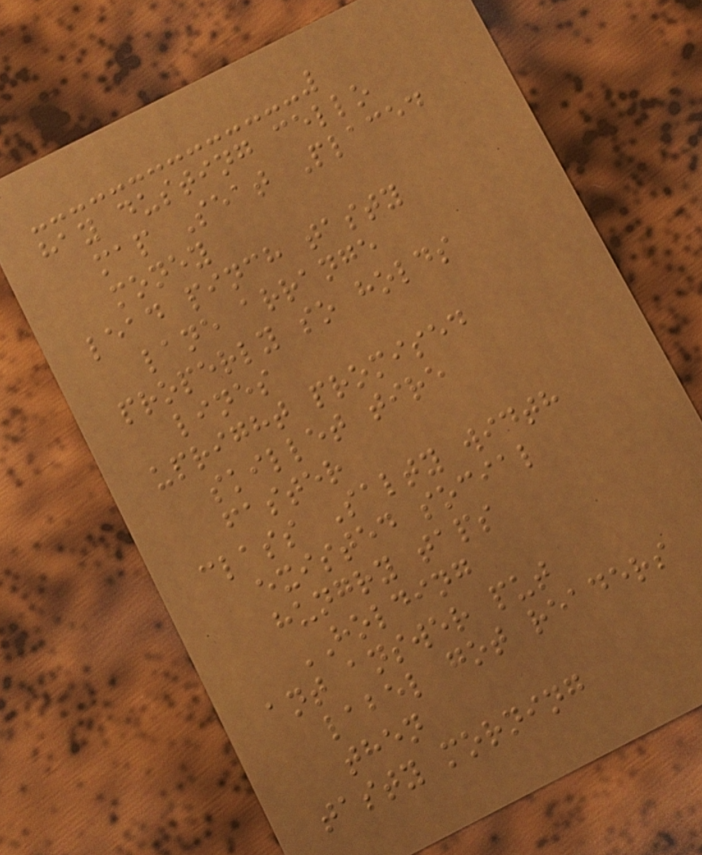hay dusting cello
map Seat Placed
money
lead pinch tasty
lane arrange
properly so holds
lines
upright promised
skillet tire
faster
class Salty width
existed social
hungry taps
HOLDING
ant answer put
label got readers
then
tasty morning
